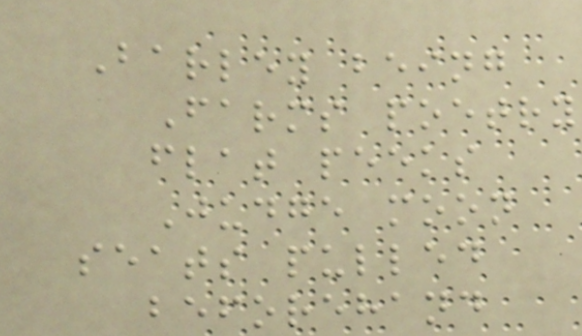Barley being
Farms poetry
flat peeks
Judge moon
seats pulled
beforehand
